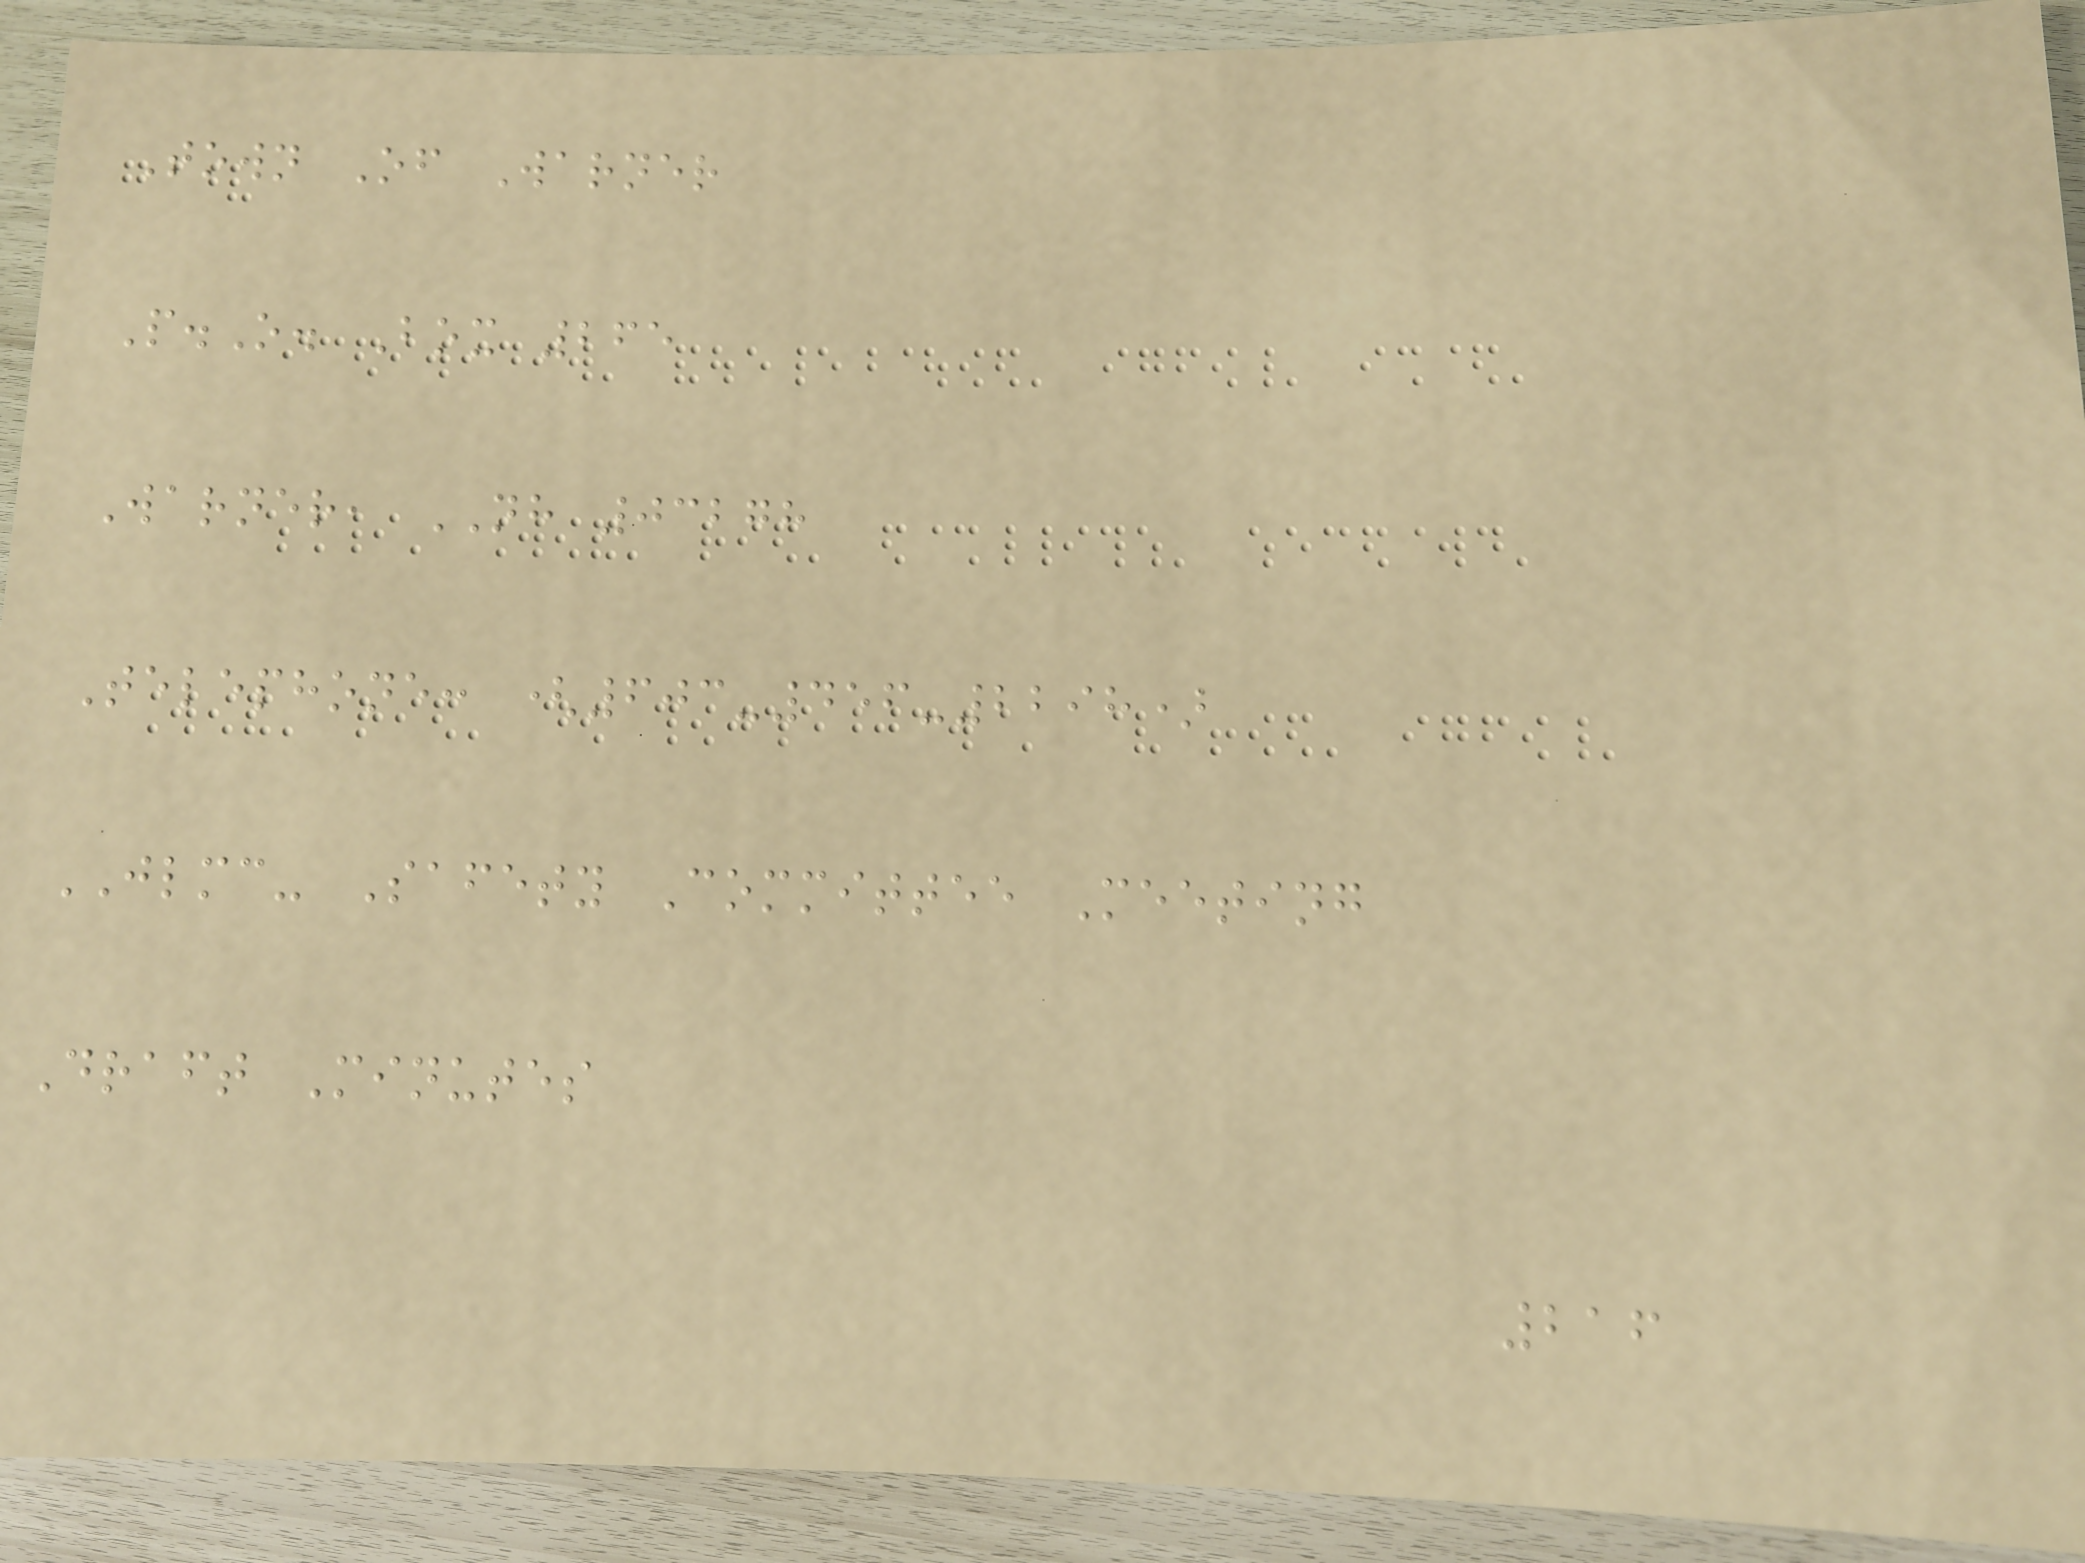Town Of Warner
P.O. Box 265
Warner, NH 03278
Telephone: (603-456-2298)
JLMC- Safety Committee Meeting
Draft Minutes
216
